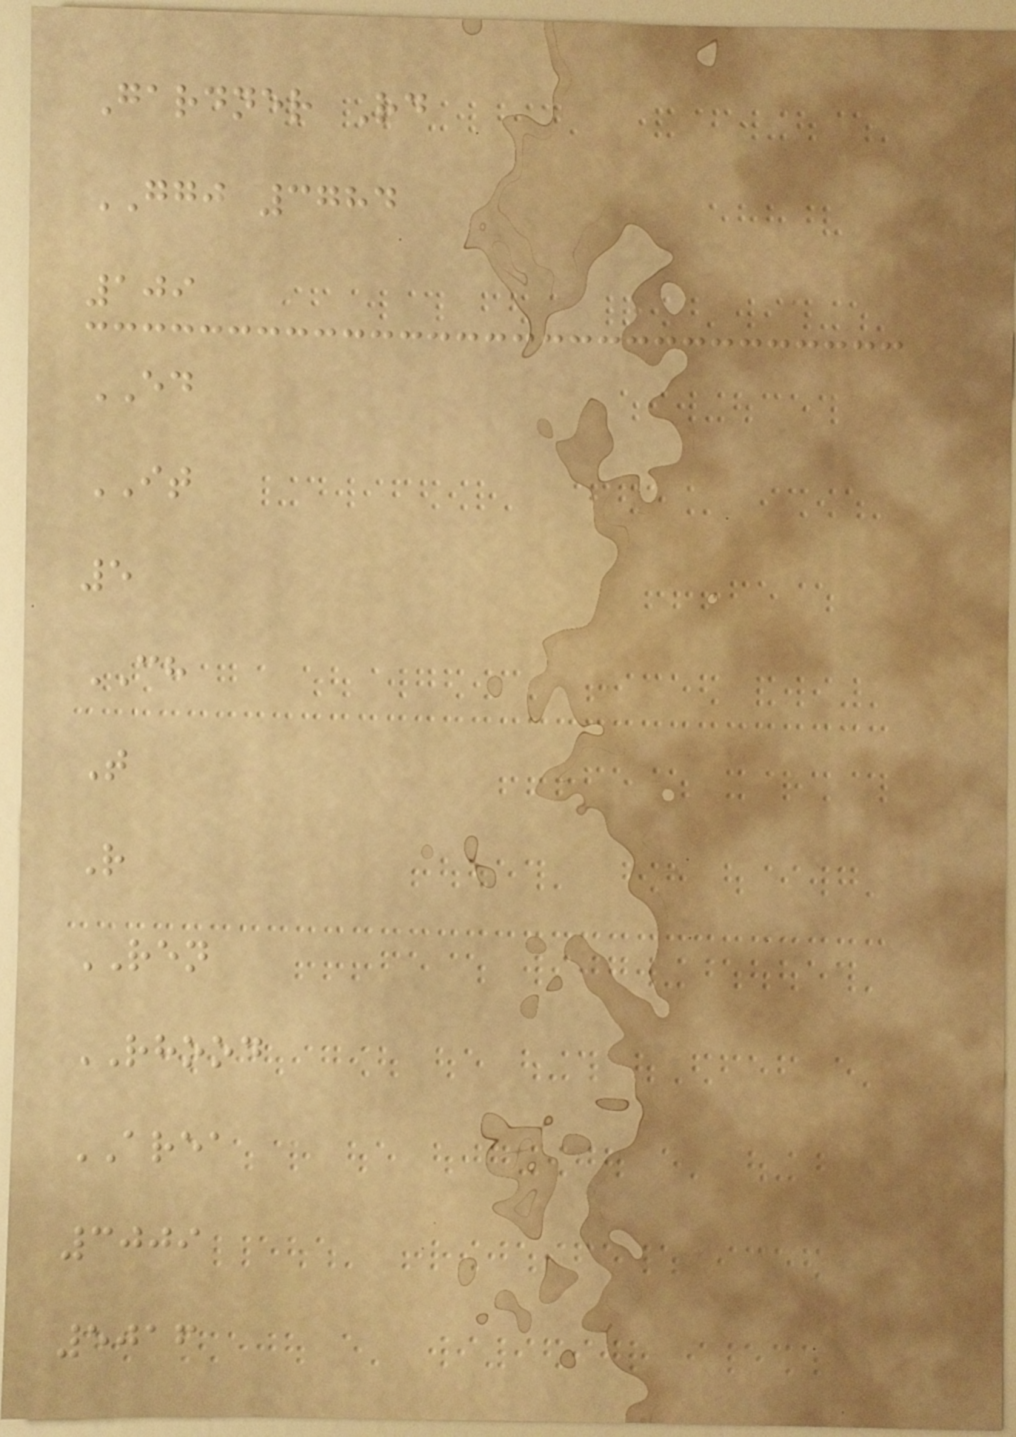Gardner Rd
GGJ 3784
109
ED
IT
5
CH
T
R
REN
RHOOD
AREA
3009
5016
